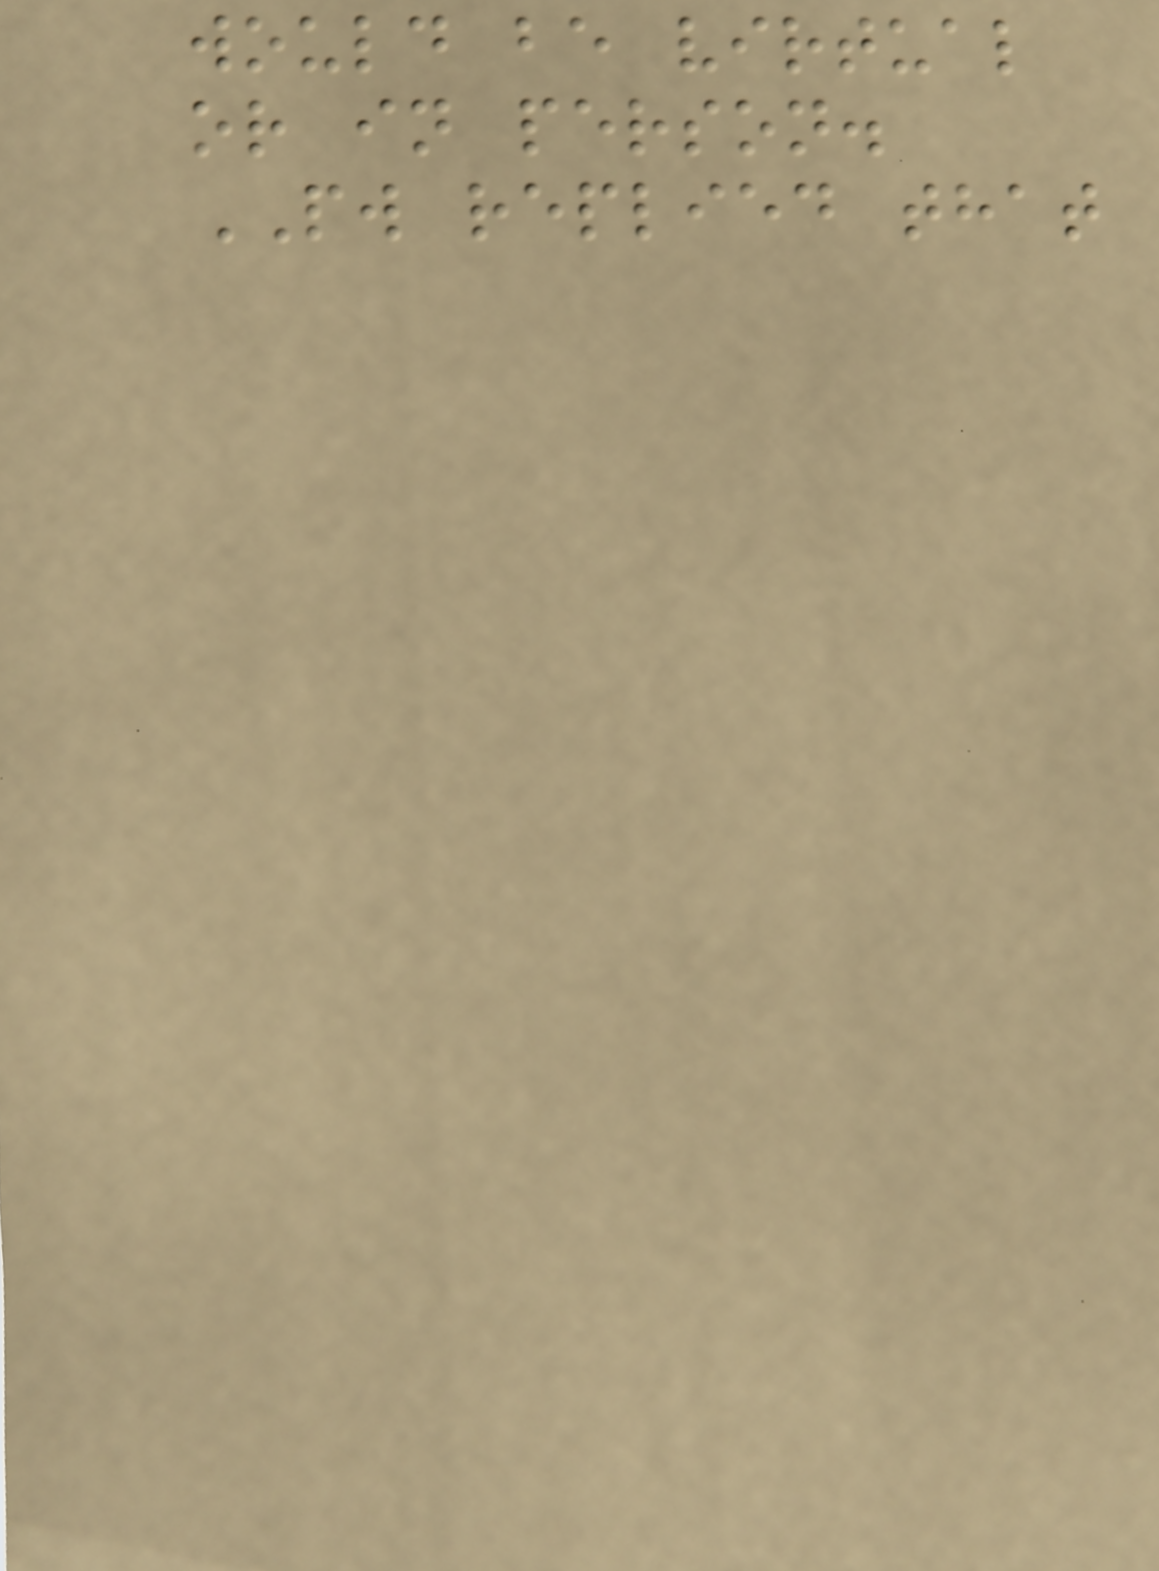would be virtual
or in person.
PW replied that
